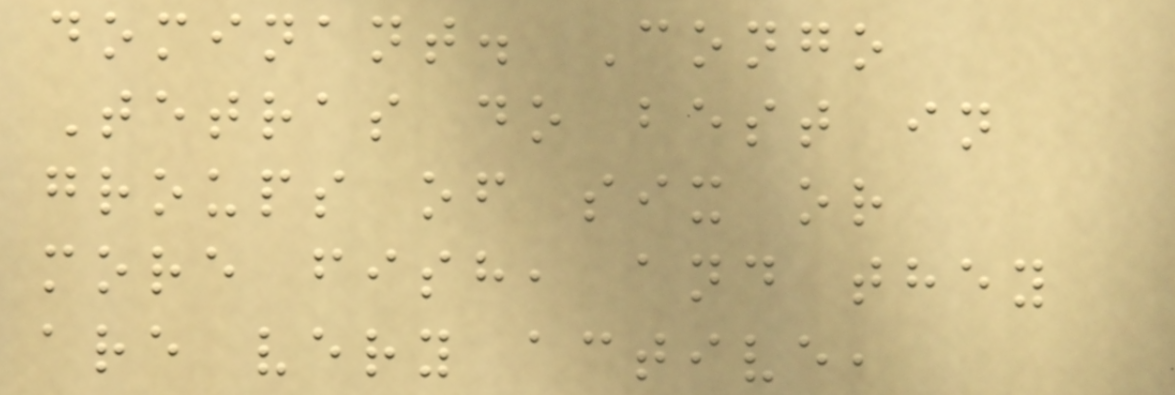dominant. Congo
Tetras do best in
groups of six or
more fish, and they
are very active,
